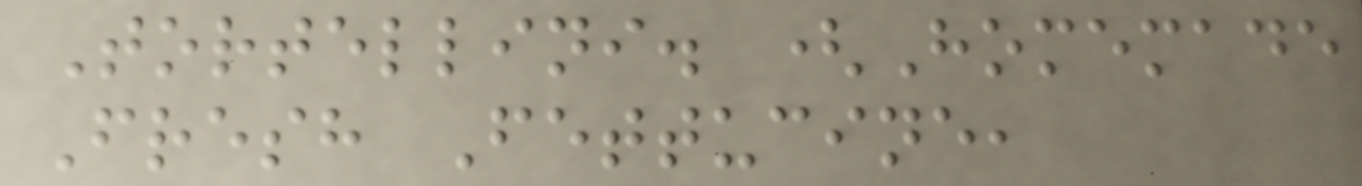Tortellini. (Homemade
Fresh Fettucine,
